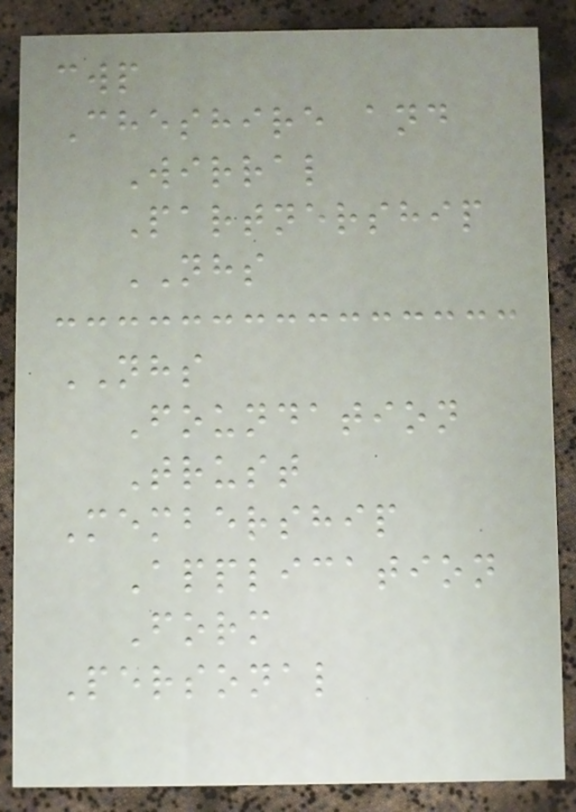cwp
Cheshire and
Wirral
Partnership
NHS
NHS
Foundation
Trust
Membership
Application
Form
Personal
